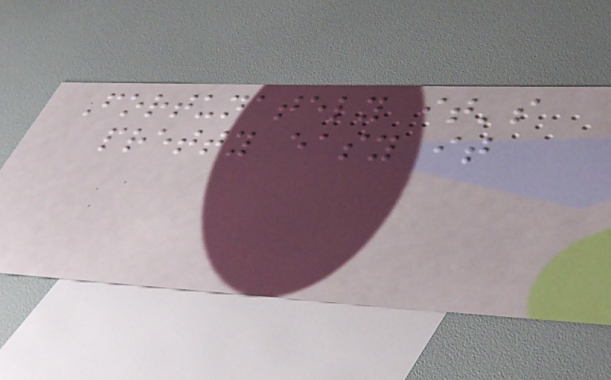Fortunately it's
pretty easy it
